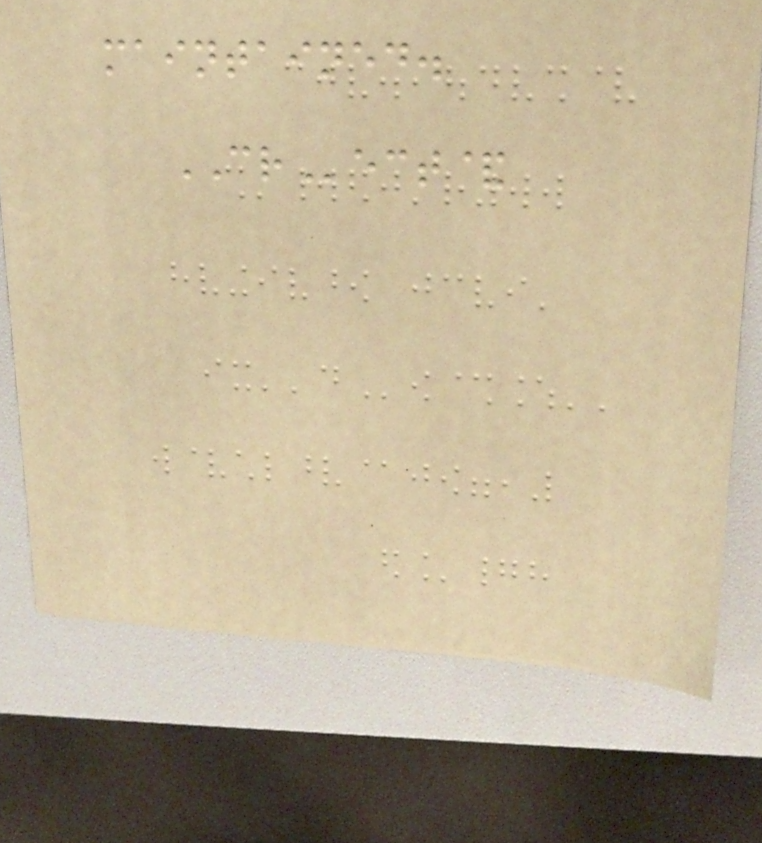maintained.
CRect&
